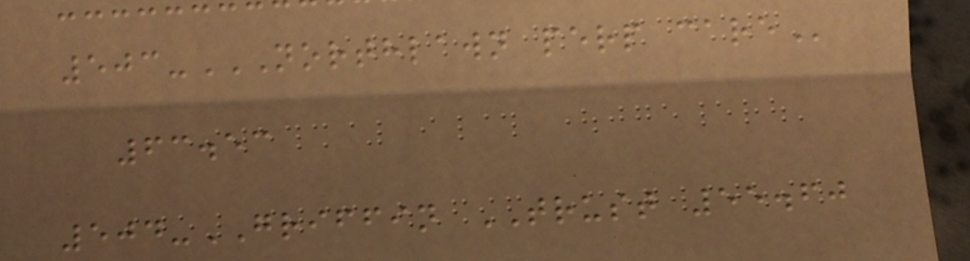503-NORTHLAWN PERP CARE
63.53
504-GRIFFIN TRUST 55.60
